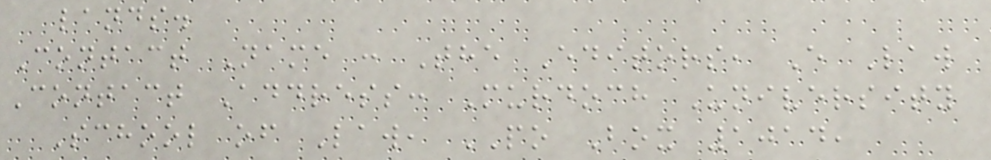lands.
Contact Name : The Editors, E Law
Contact Address: Murdoch University
School of Law, PO Box 1014,
